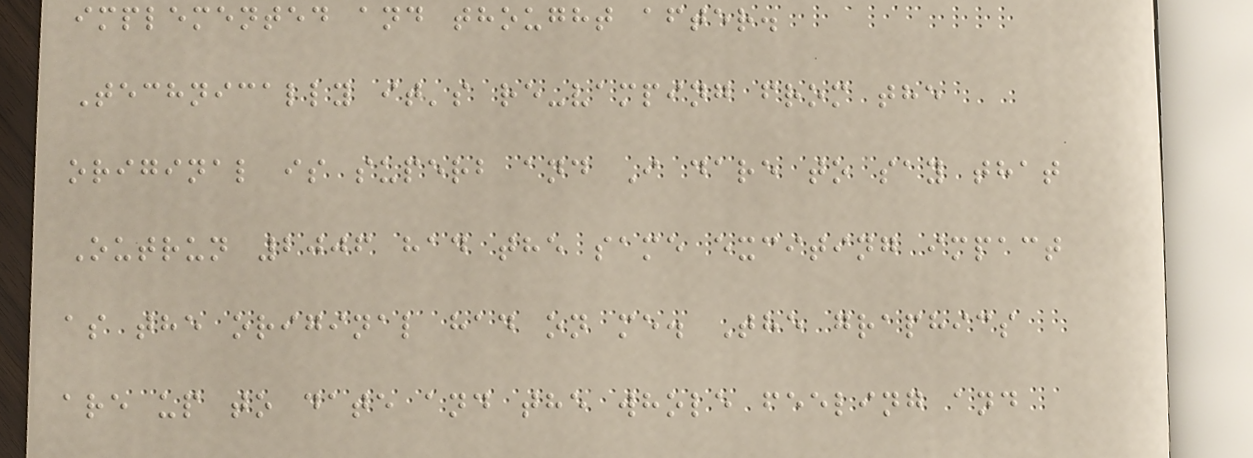implemented and thought after.
Technically it's re-vamping from the
original is superb and I dare to say that
Outrun 2006 had the same exciting impact
as the original had on me. The graphics
are up to date and the whole feeling and
